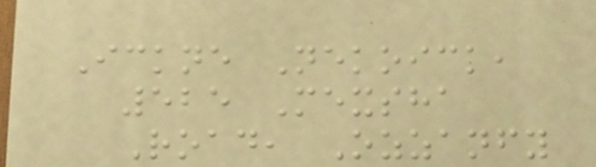Ickne Nekoick,
525 Mexsha
Road, Ozzanfy
